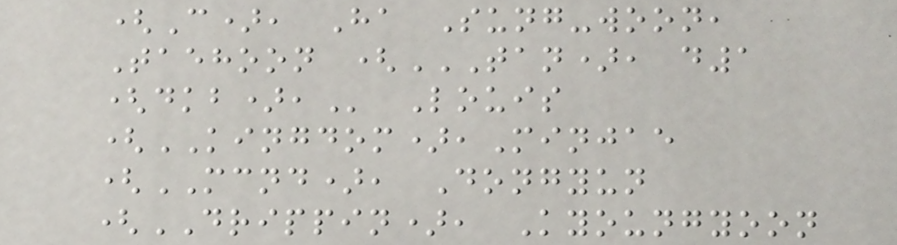(C), Ha Sung-woon,
Taehoon (TAN), D1
(DKB), Louis
(KINGDOM),Minjae
(MCND), Dongyun
(DRIPPIN), Kyoungyoon
